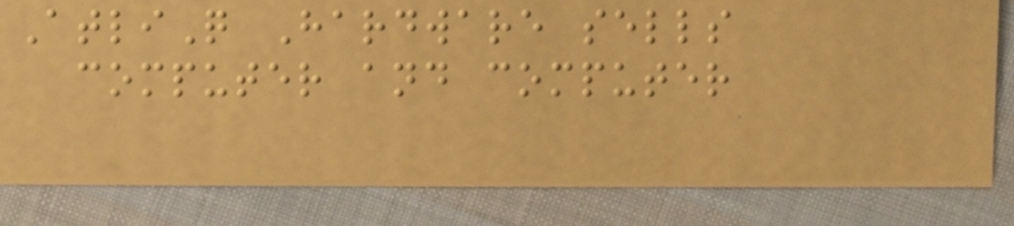AtliQ Hardware sells
computer and computer
